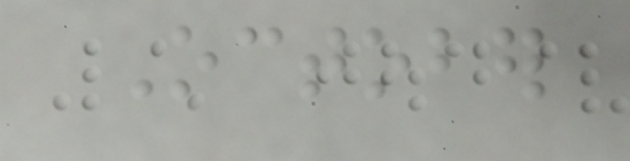October
